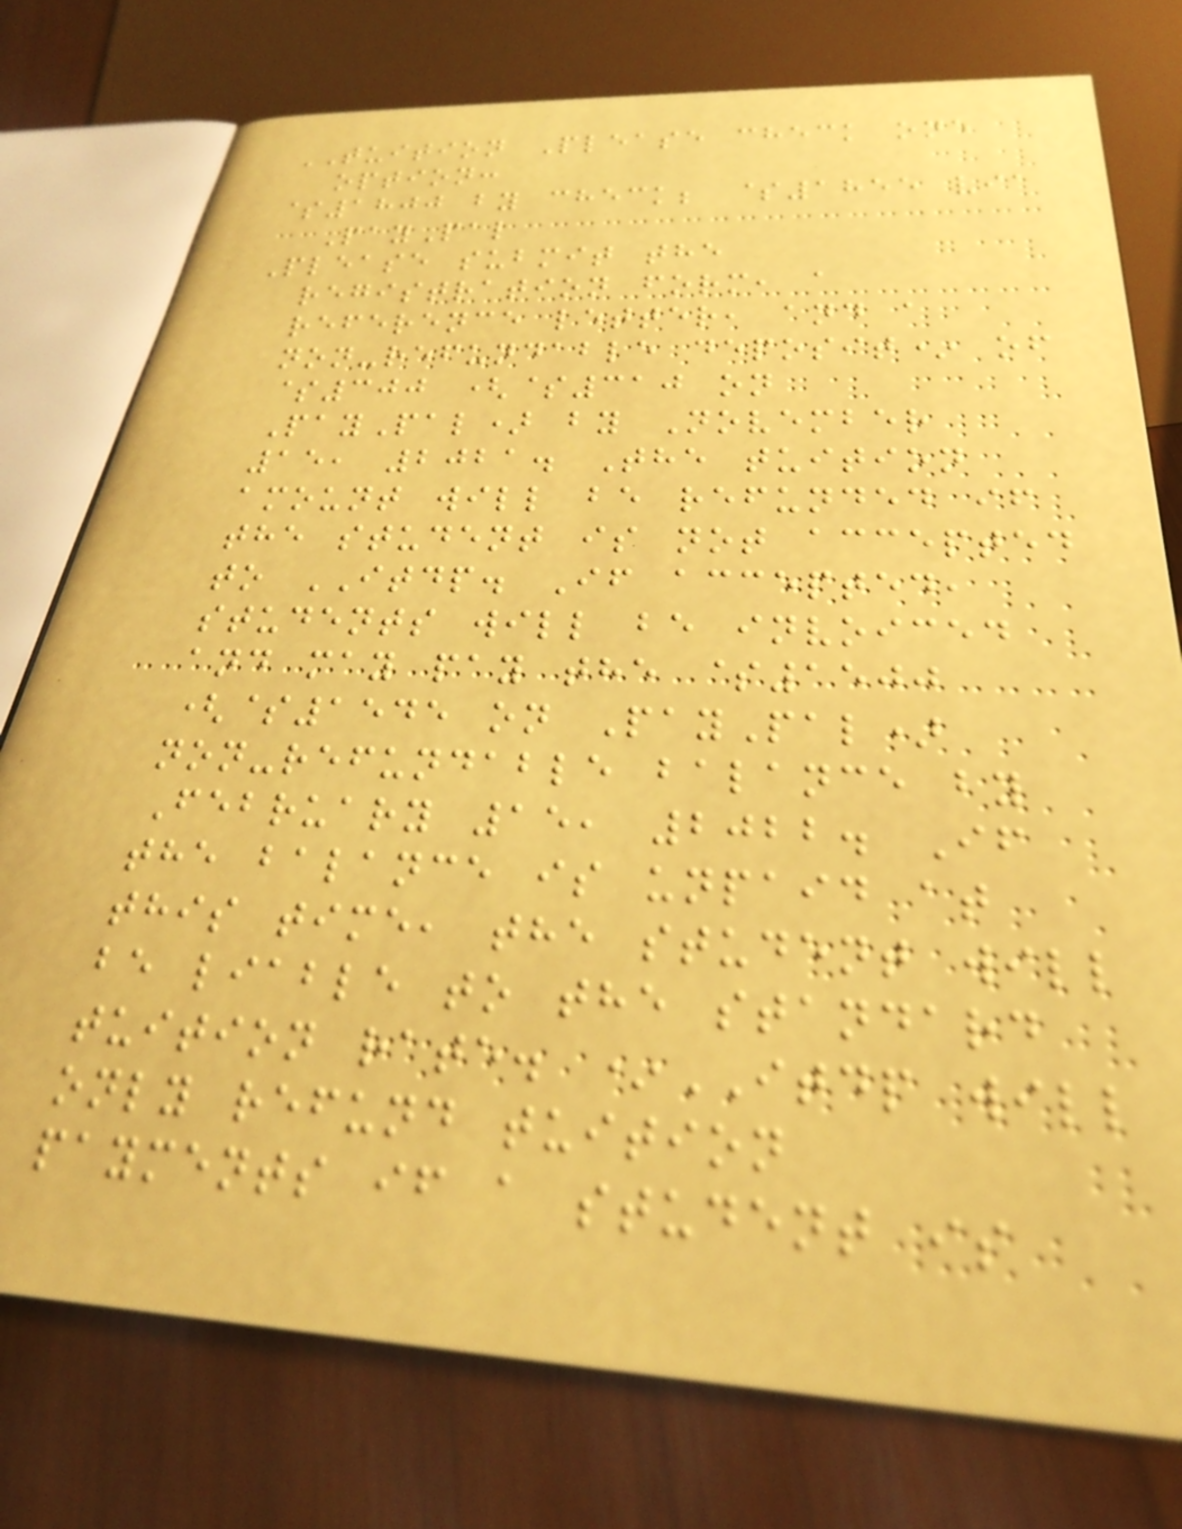TUITION Please check one
option:
$1800 by check; $1855 via
PayPal
Please submit the
registration form, a
reference letter, and a
non-refundable deposit* of
$300 ($310 on
PayPal) by November
15, 2021. The tuition
amount will be refunded if
the student is not accepted
to ITDP. If accepted,
students will be invoiced
and may pay the $1500
($1545 on PayPal)
non-refundable balance by
February 15, 2022. If
the balance is unpaid at
this time, the student will
be liable to the standard
tuition rate. *ITDP will
only refund tuition
payments if a student is
